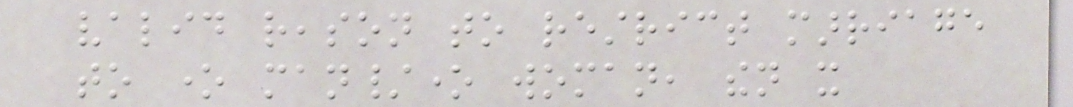valid reason to restrict marriage
to one man/one woman, then it
